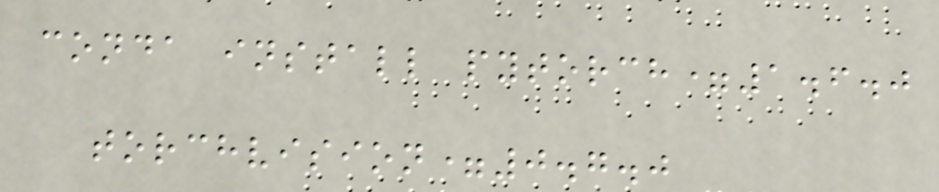conda install pytorch=1.6.0
torchvision=0.7.0
